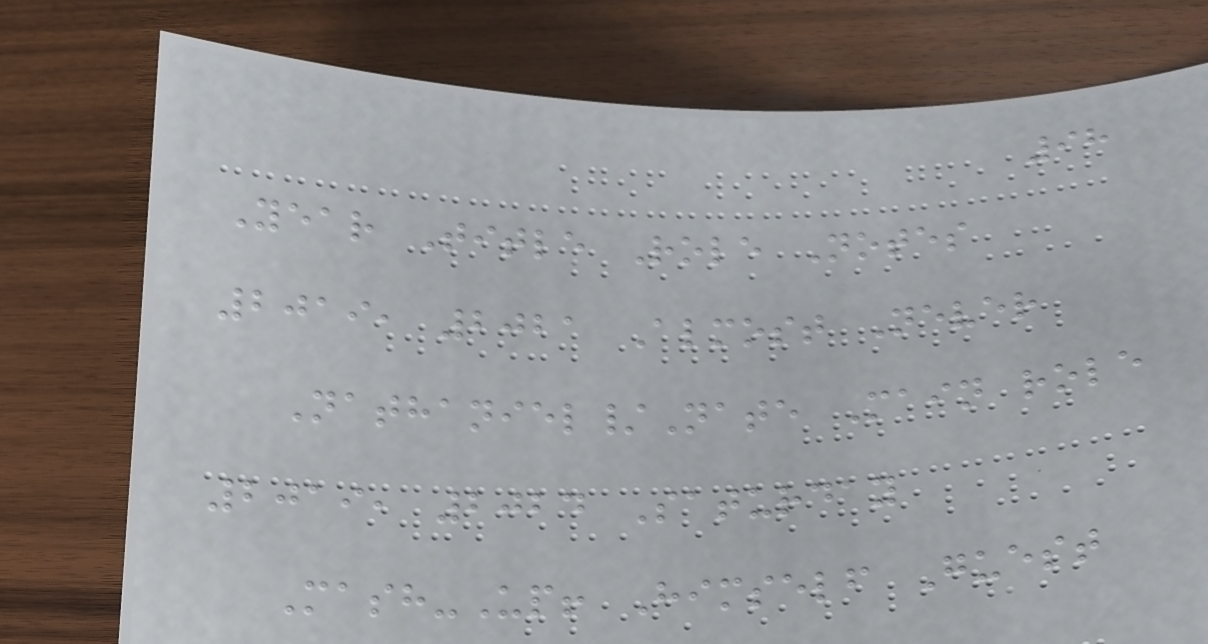98
Year Title Role Notes
2019, 2021 Almost Never
Nathaniel/Nate Main role
2019, 2024 Saturday
Mash-Up! Himself Guest
